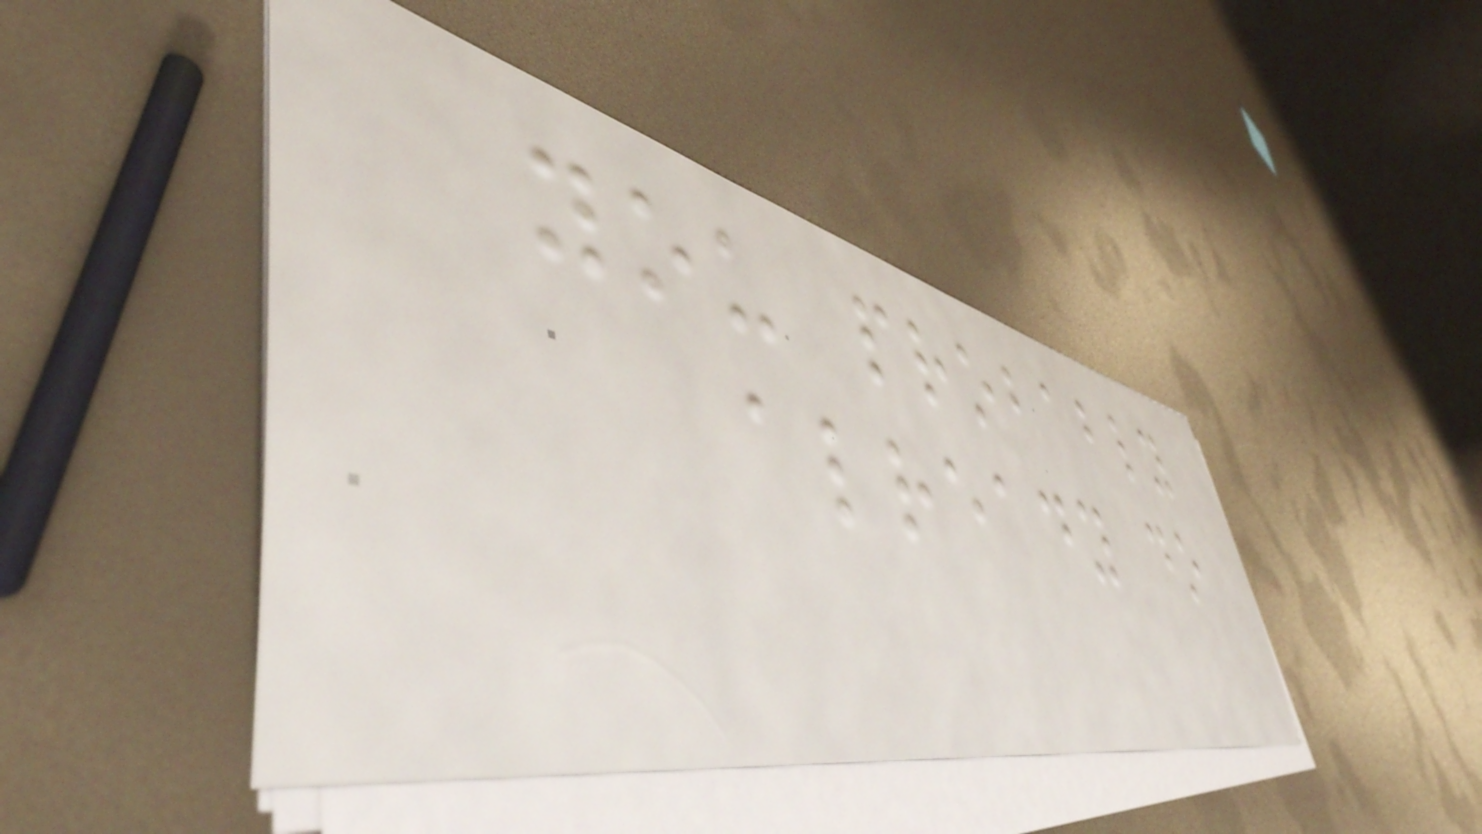you probably
already do
